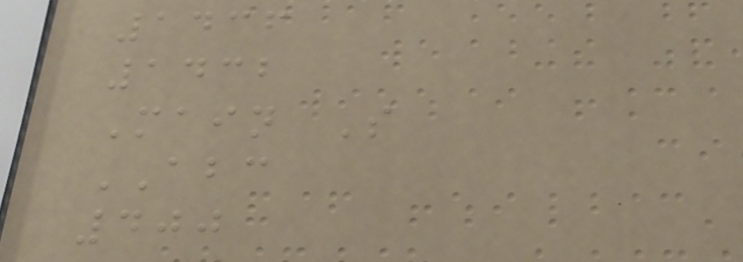1436
1432
Main S
ABC
400
